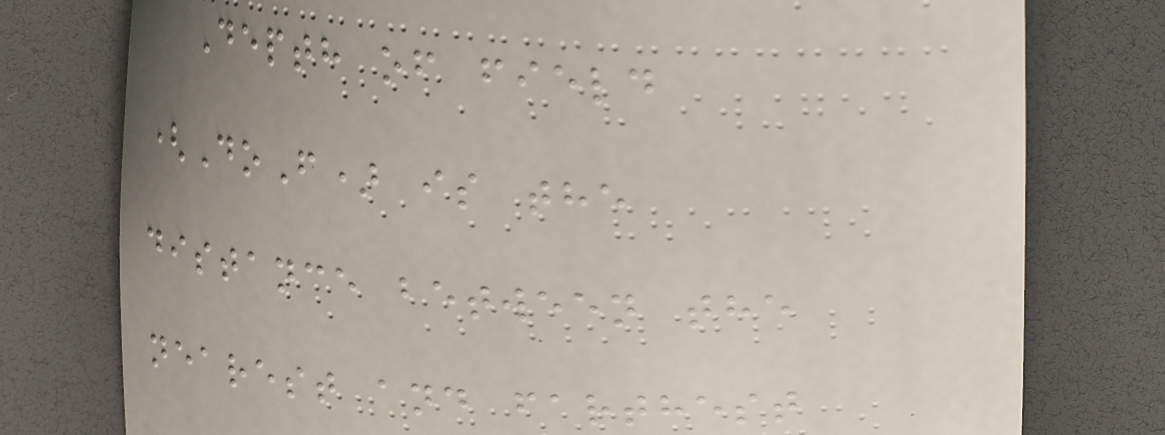Depth of field
(DoF) is the
distance between the
nearest and farthest
